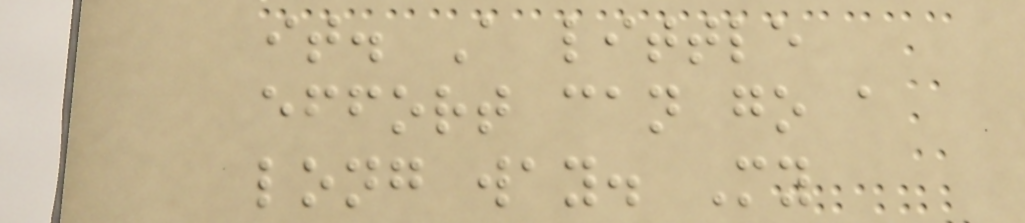it. A little
effort can go a
long way. My
